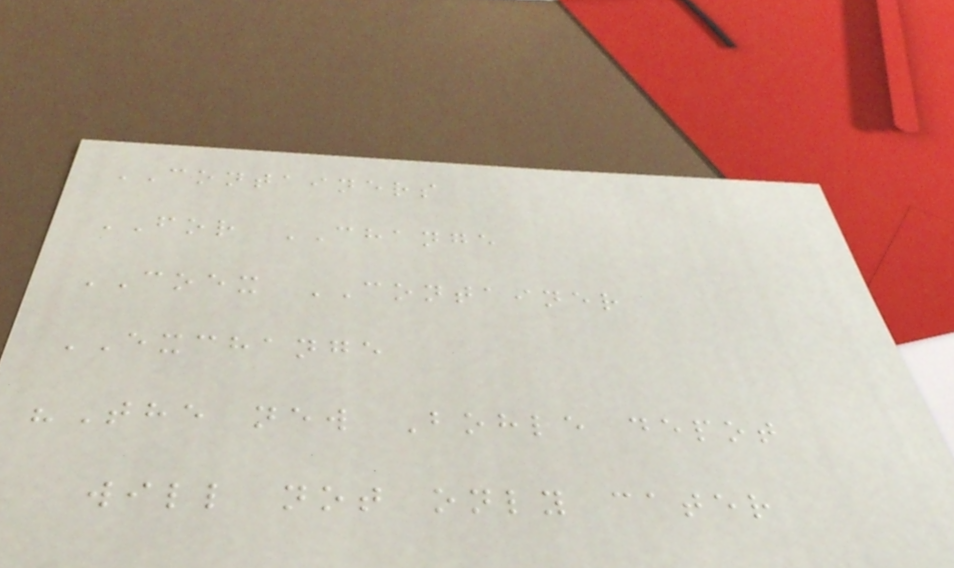CONTAINERS
FOR CHANGE
COEX CONTAINER
EXCHANGE
"The new Bohle depot
will not only cater
